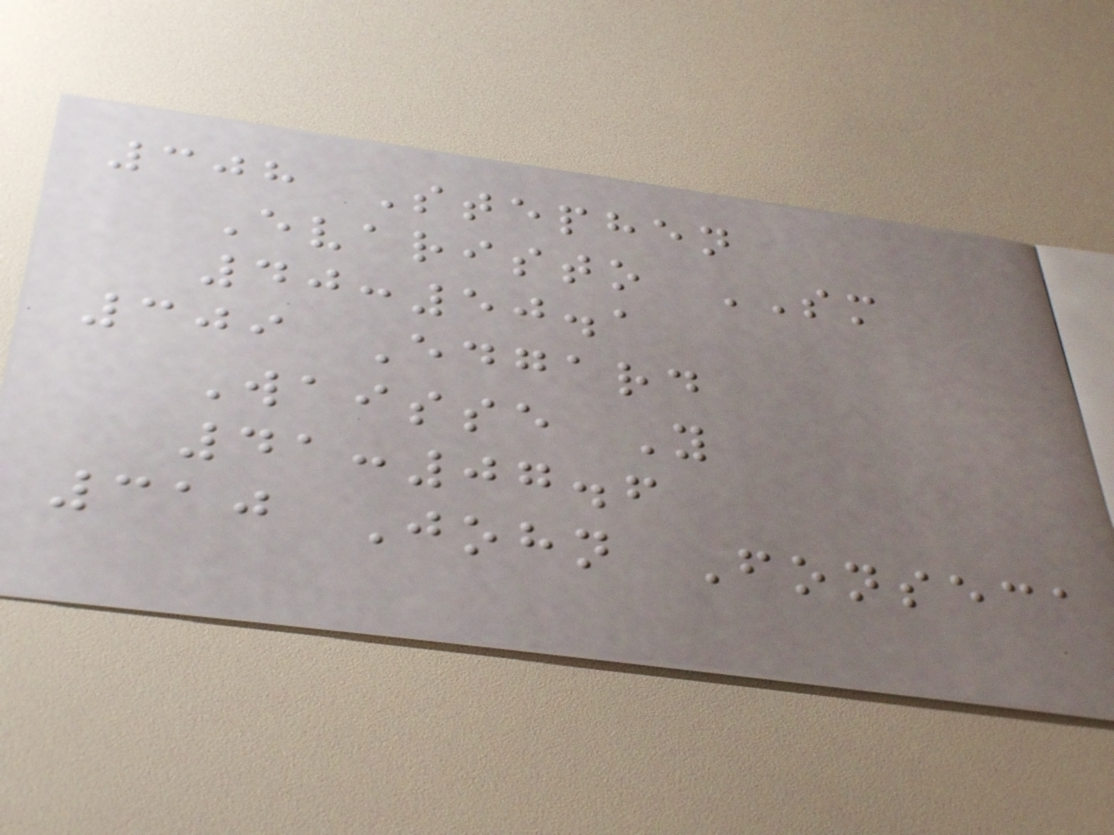308 Stephen
Evaristo SM
40:50.1
309 Edgard
Waisse Y
41:07.6
310 John Fonseca
